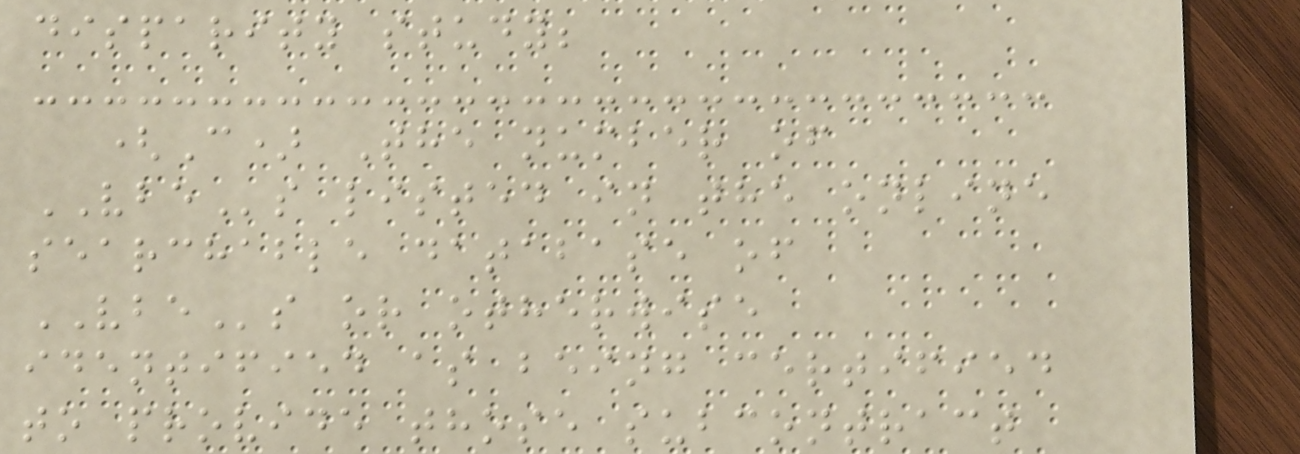disparity study;
(C) The number of
VBEs listed in the online
searchable database of
VBEs or otherwise
identified as being certified
to provide those subcontract
